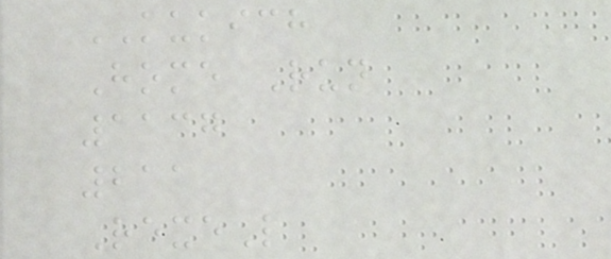KUKICH
Home Run
1137
211
RexeL
